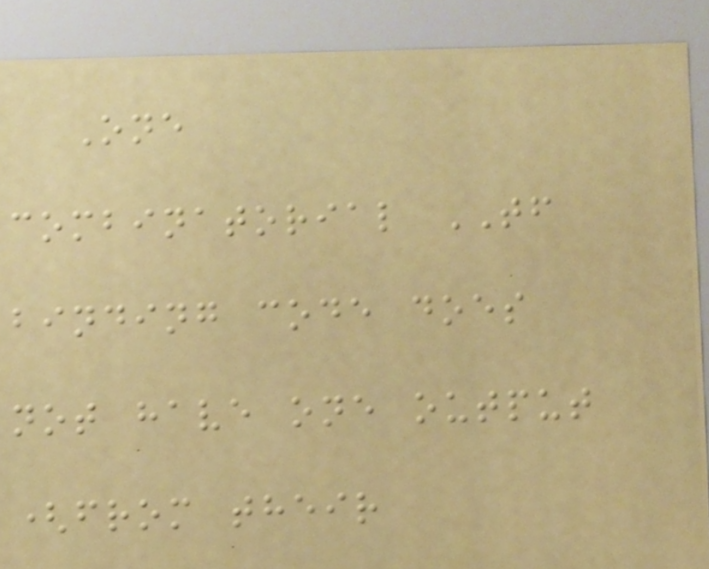One
combinatorial TF
binding code does
not have one output
(from their
